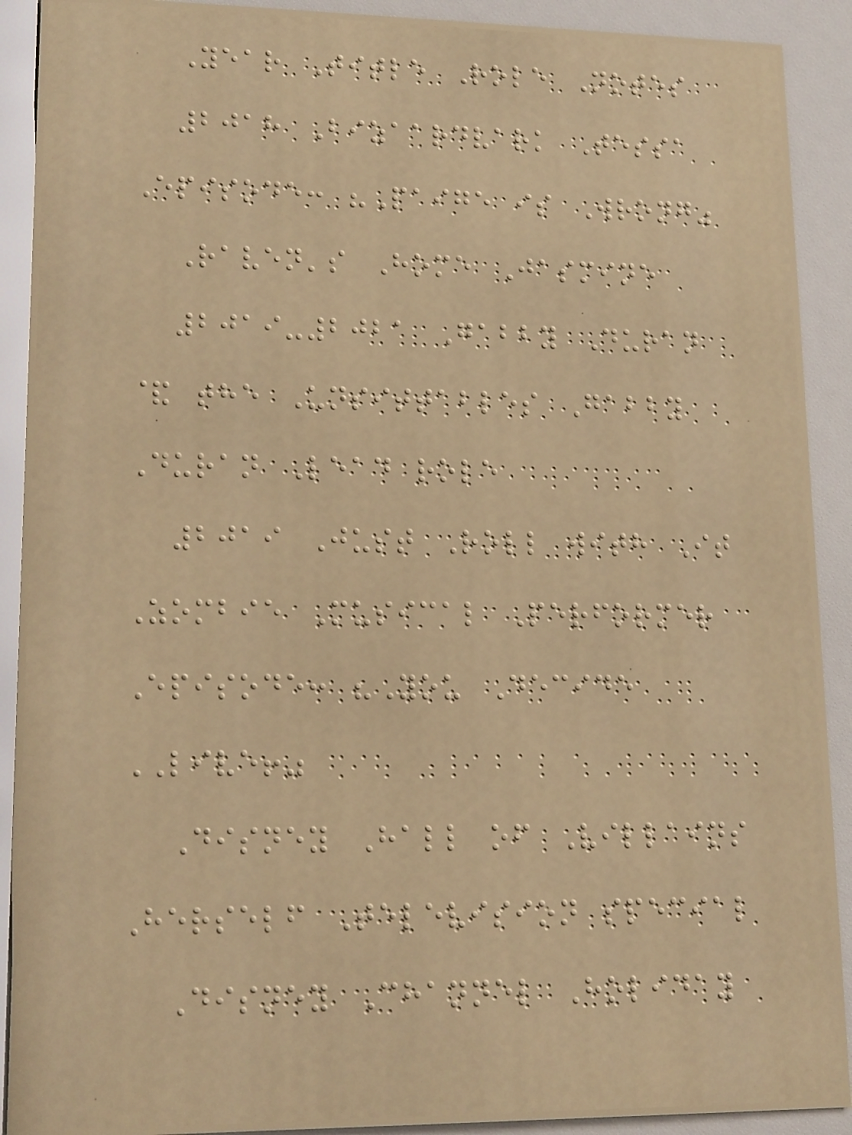Year Title Role Notes
2018 Bizaardvark Tessa
Episode: "Paige is Wrong"
Raven's Home Jasmine
2019-2021 Gabby Duran
& the Unsittables Gabby
Duran Lead role
2019 Just Roll with It
Zombie Musical Performer
Episode: "You Decide
LIVE!"
Disney Hall of Villains
Herself Television special
Disney Channel Holiday
